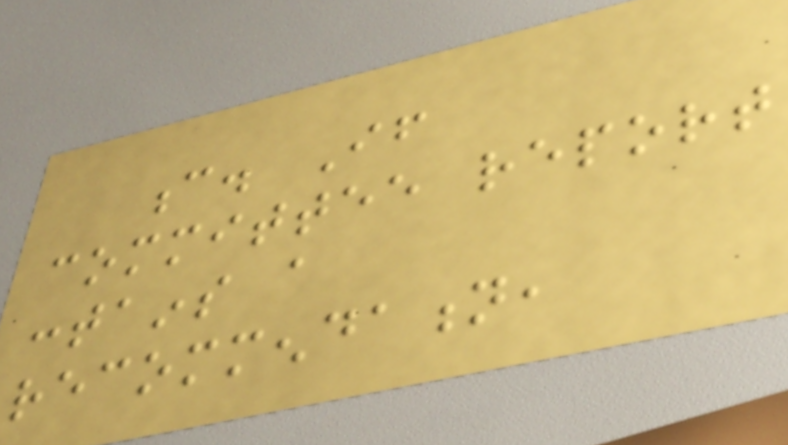c. If
committee report
contains a
recommendation,
